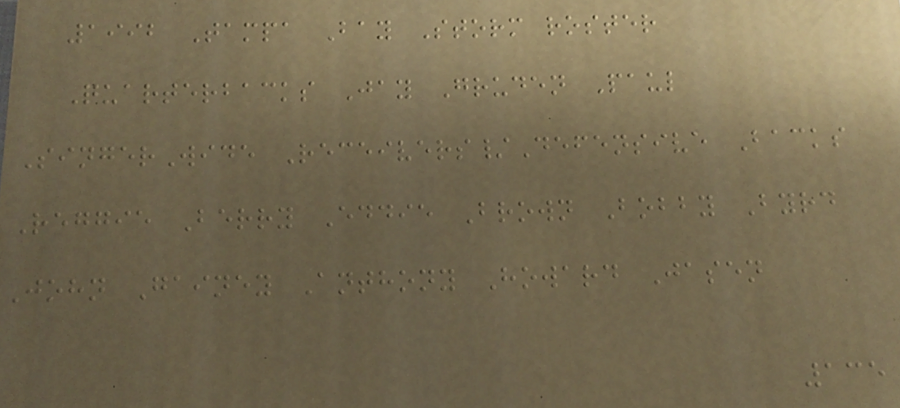1992 Tampa Bay Storm roster
Quarterbacks Jay Gruden Paul
SingerWide Receivers/Defensive Backs
Reggie Berry Eddie Brown Bobby Byrd
John Gainey Anthony Howard Jasen
135
